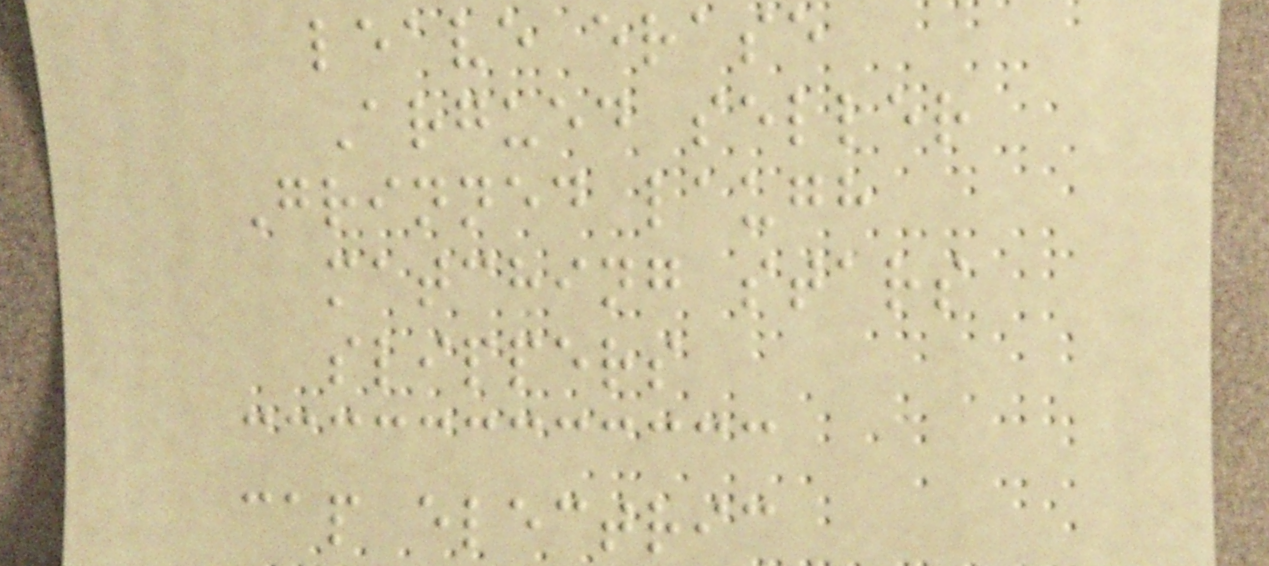leave erase
Argued seller
Grinned laugh
matching stars
slippers
cap electric
